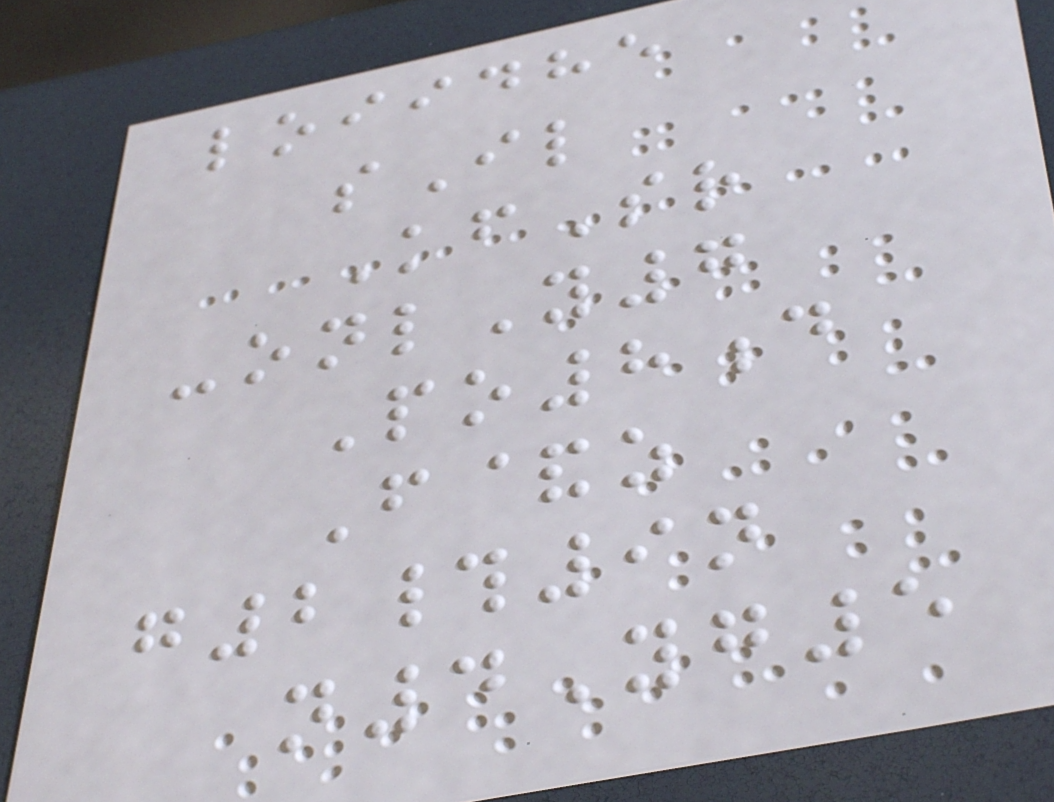loiidhe
sIl
KfSr
-onlY7
Po8d
F&z
g2#9n
n4Yg5
